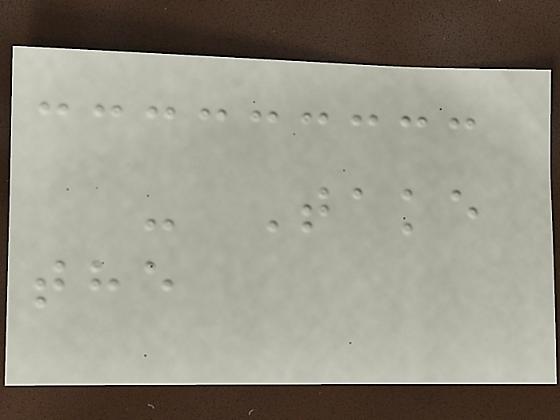- Take
the
